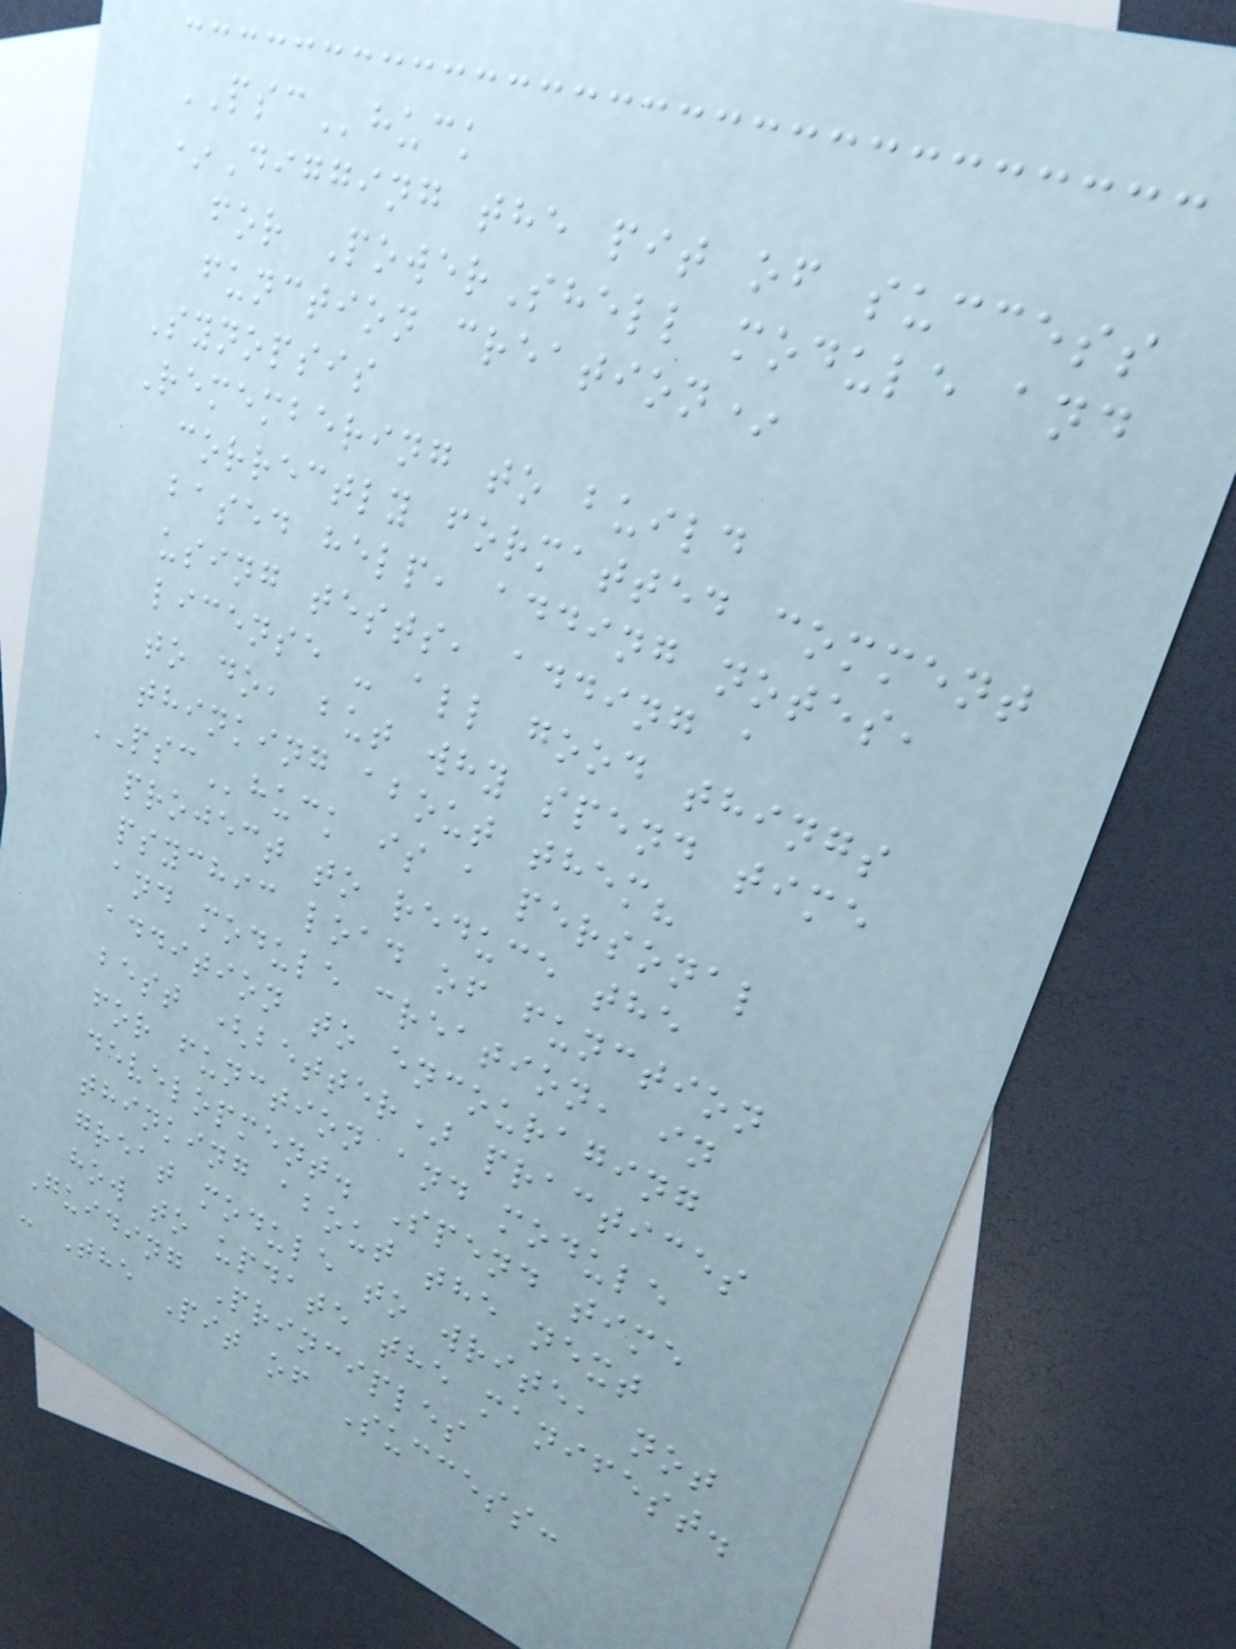PSChuck
*Digging the pit of success
for PowerShell module and
function creation*
Synopsis
Remembering to build
correctly formatted comment
based help, adding notes,
using tests, adding a
license - all good things
to do, but why spend time
thinking about them?
PSChuck is a personal
project to reduce the
psychic load of function
and module creation, in
addition to encouraging
best (better) practices
for function and module
development. Spend time
thinking about the next
great module to write, not
how to update the manifest.
Guiding Principles
- The Pit of Success:
